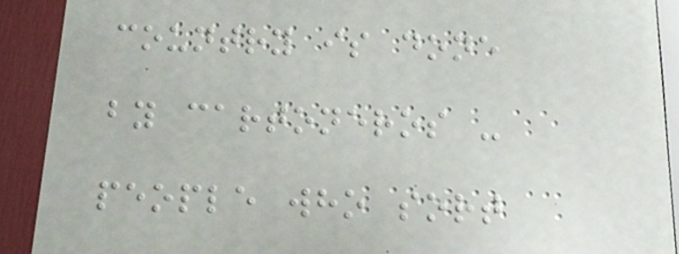country is done
by cartoneros -
people who sort
